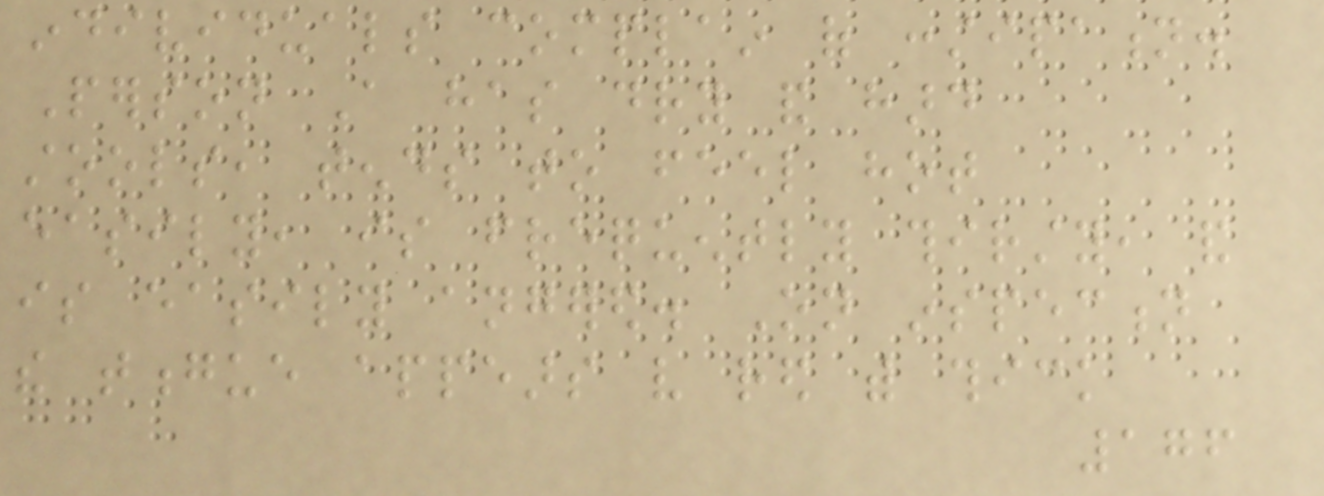individuals complain of constipation.
Person A has dry and hard
stools, tends to feel hot
easily, is frequently thirsty, and
is easily angered. On inspection
the tongue appears very red with thick
176
